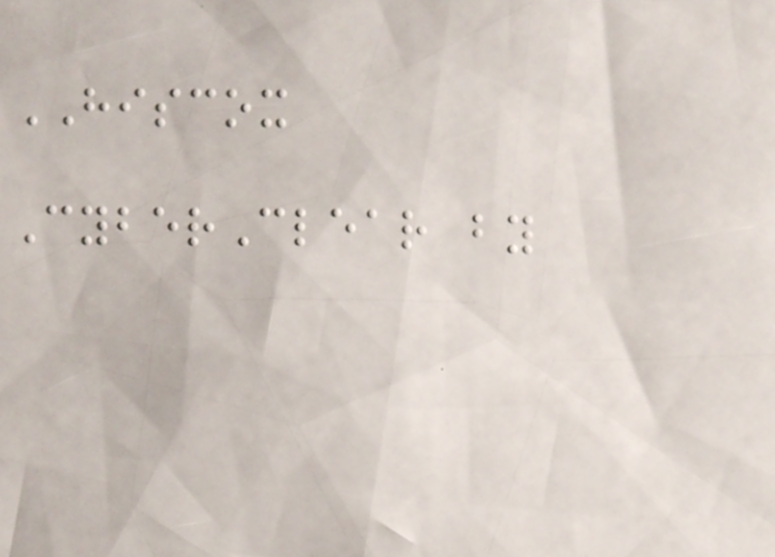HISCOX
CyberClear by
